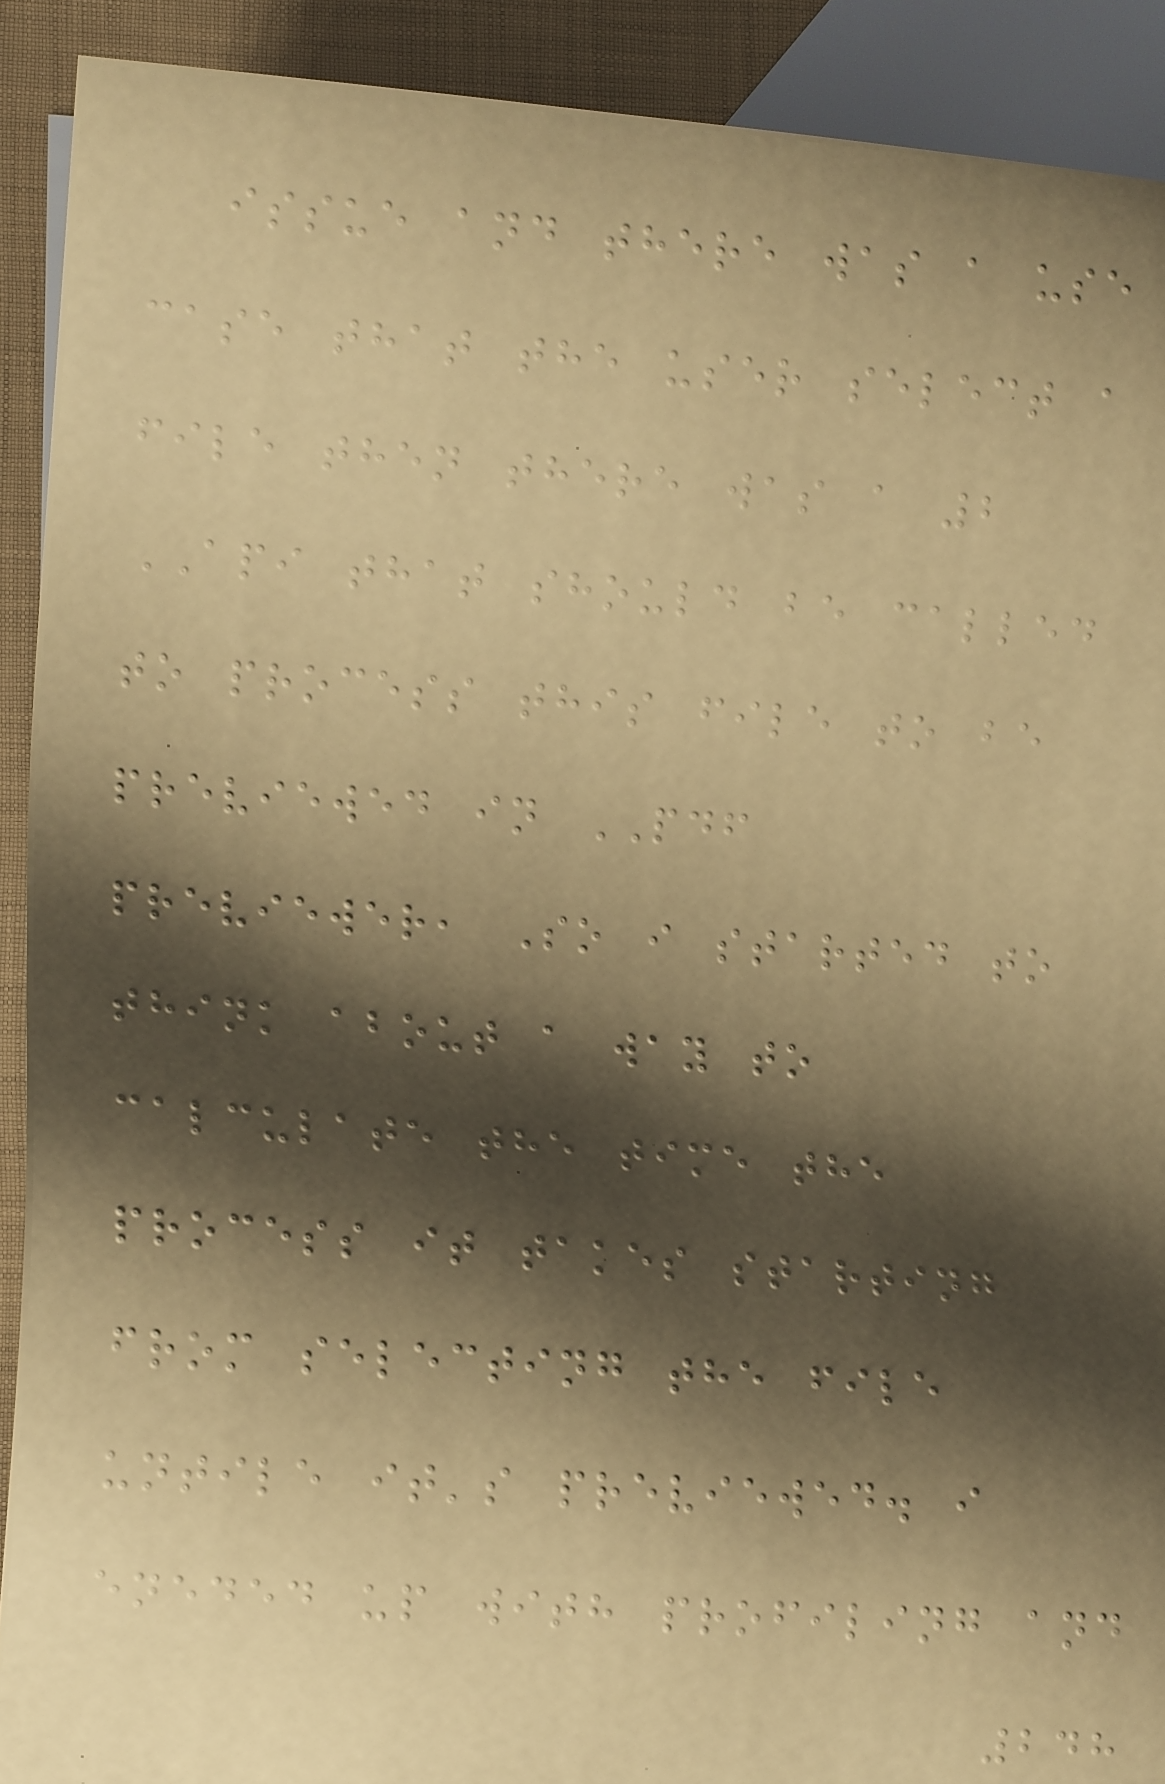issue and there was a use
case that the user select a
file then there was a 2
API that should be called
to process this file to be
previewed in PDF
previewer, So i started to
think about a way to
calculate the time the
process it takes starting
from selecting the file
untile it's previewed. i
eneded up with profiling and
248
